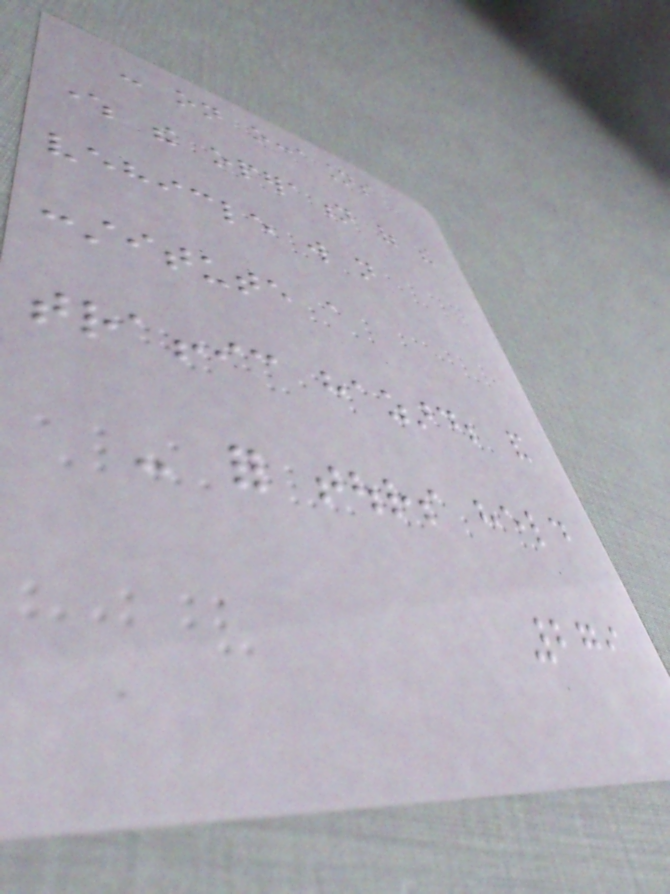- on occasions
where the operation of the
vehicle will not
constitute a
traffic hazard; and
- for tours held
279
